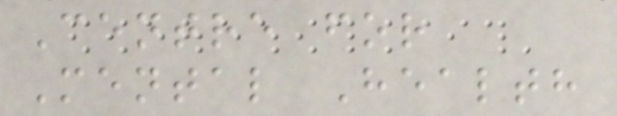Centre for
Mental Health
